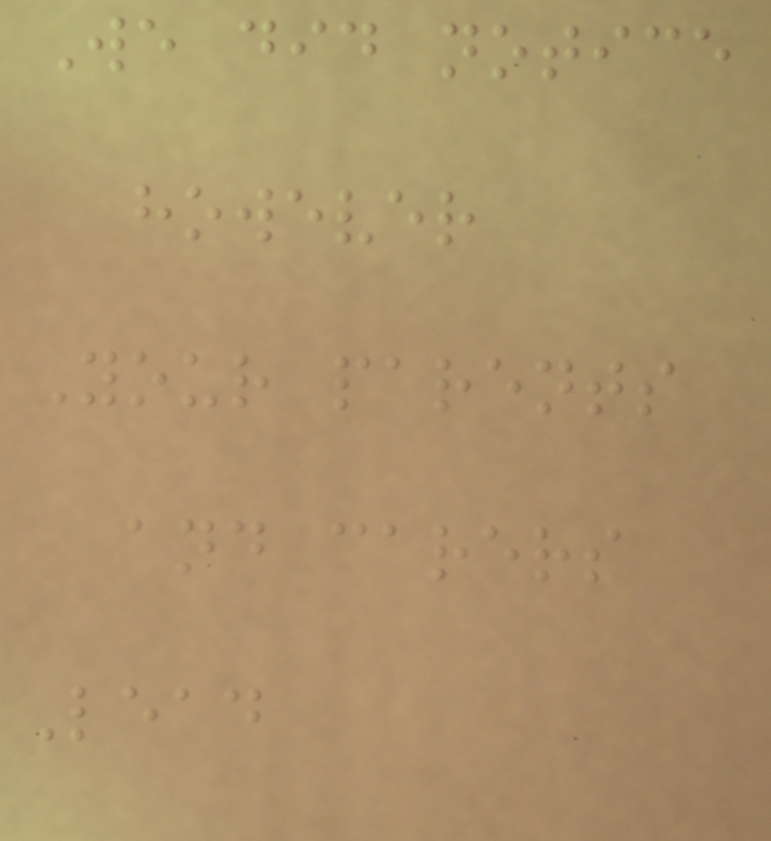We did notice
however
Your parents
and carers
Lead
